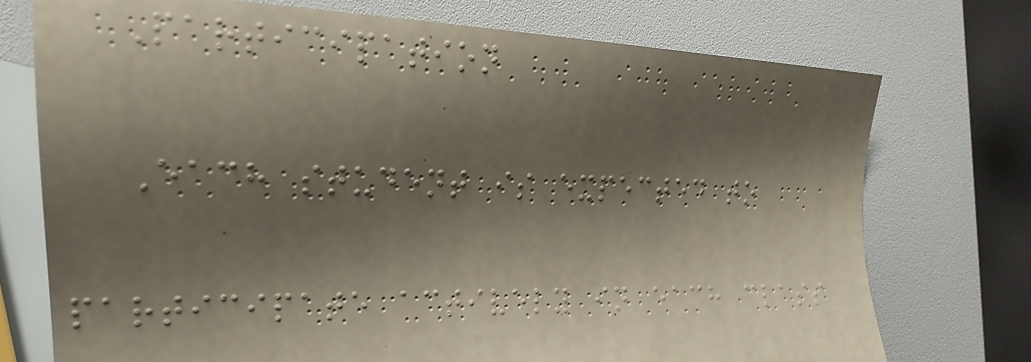Participation
Each student is expected to
participate actively in each class
